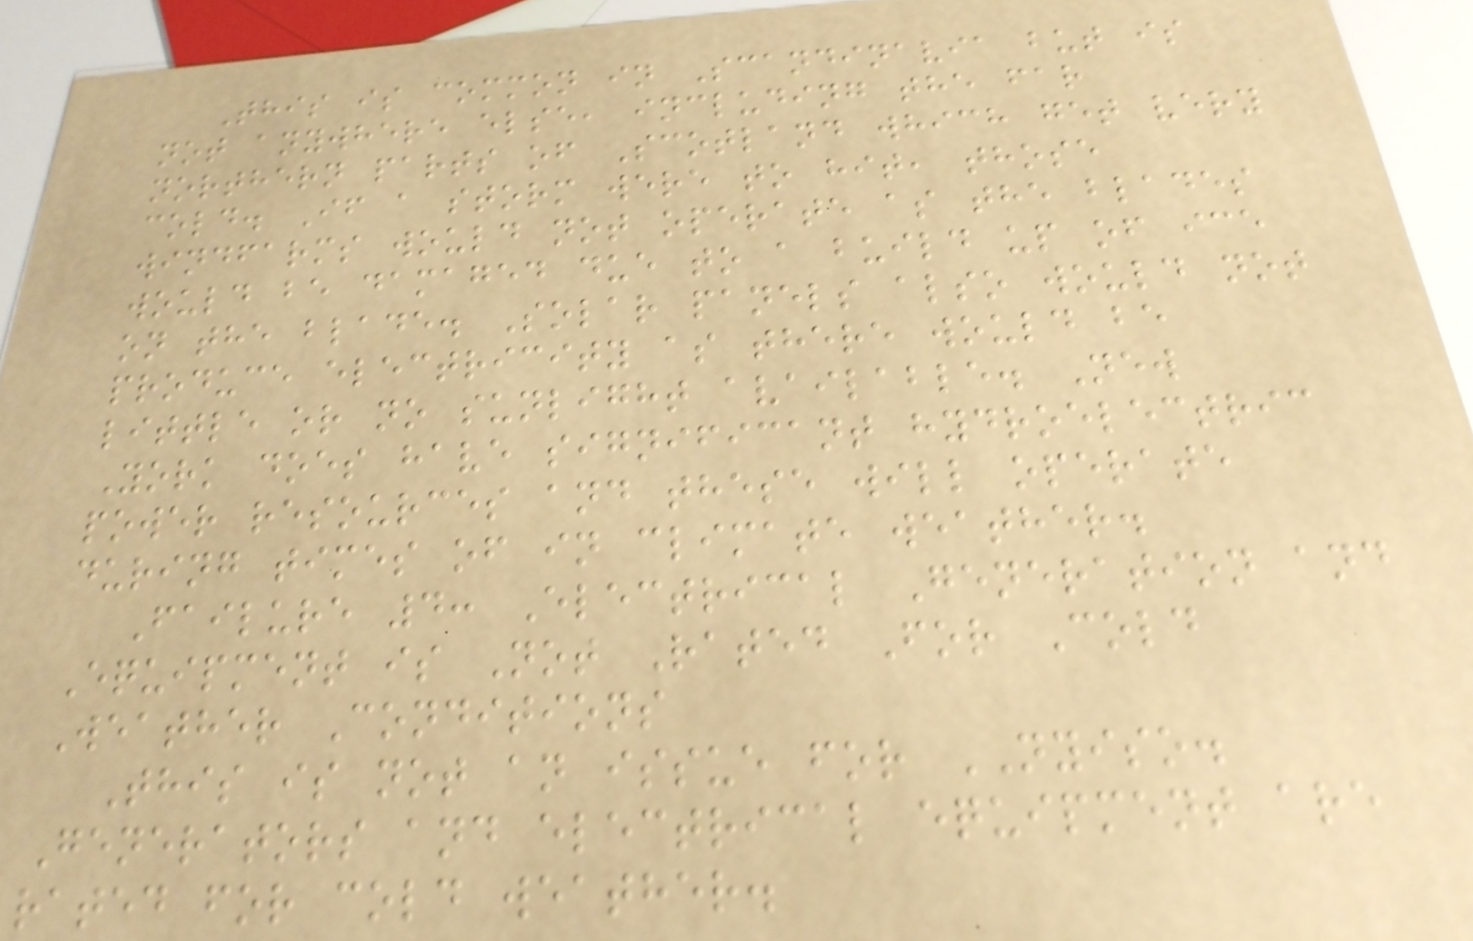This is common in Scandinavia but is
not anywhere else, including the far
northern parts of Scotland which get very
cold. If a storm were to hit, those
windfarms would not operate as the blades
would be damaged due to a build up of ice
on the blade. Solar panels also would not
produce electricity as there would be
little or no sunlight available. New
York does have significant hydroelectric
power resources and these will operate
during times of in climate weather.
Failure 4: Electrical Generation and
Equipment is Not Rated For Cold
Weather Conditions
This is not an issue for NYISO.
Generators and electrical equipment are
rated for cold weather.
